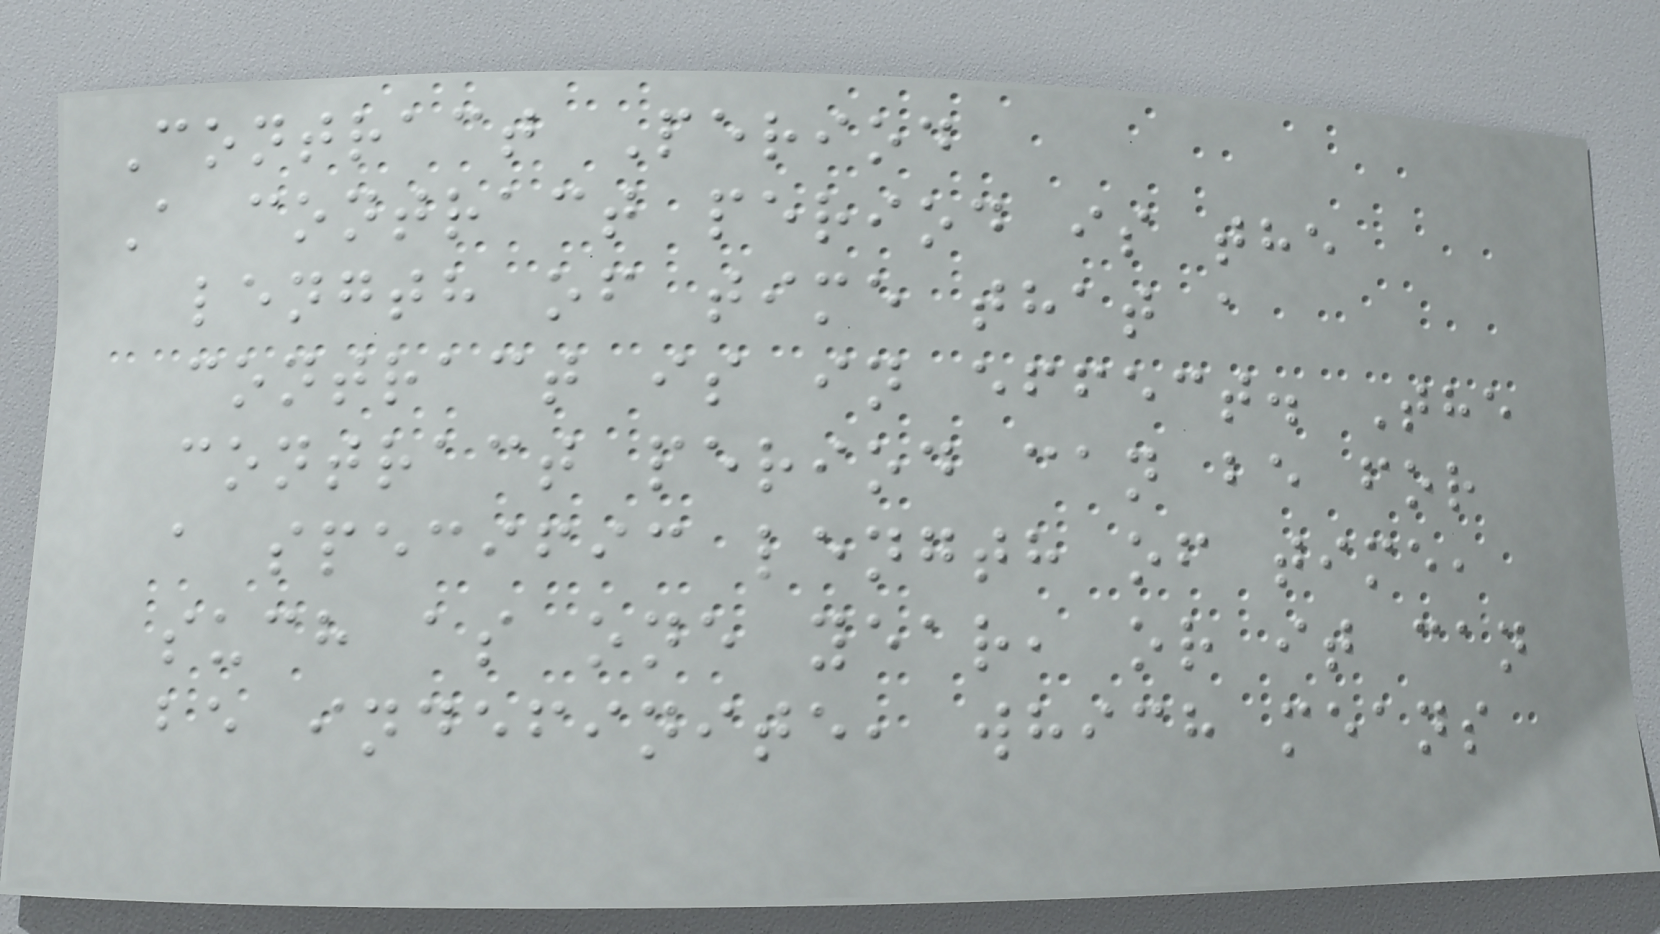Contract Period
A contract period is the
length of time that a
contract is in effect. The
contract period can be for
a specific length of time,
such as one year, or it can
be indefinite, which means
